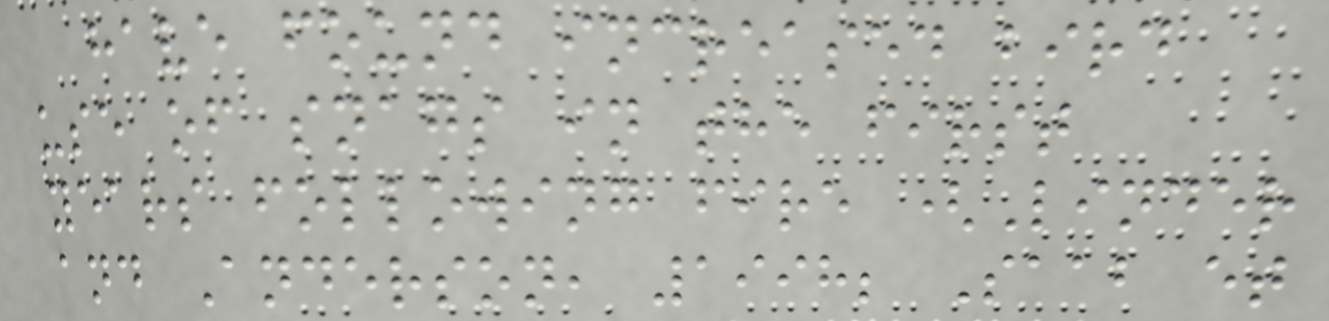have found increased bird
use of snags in the first
years following fire (Linder
and Anderson, 1998; Saab et
